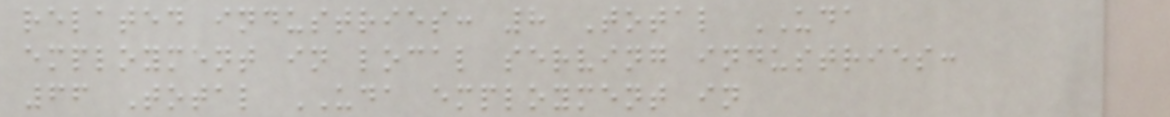related industries: 8 Total UDA
employment in local serving industries:
66 Total UDA employment in
